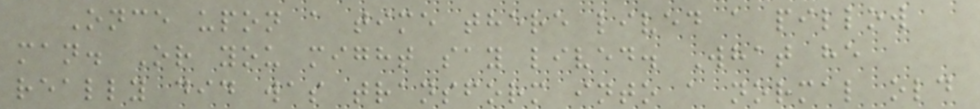Once upon a time there lived a pillow
man. Or you might say lived. What he
really did was transform into a normal old
